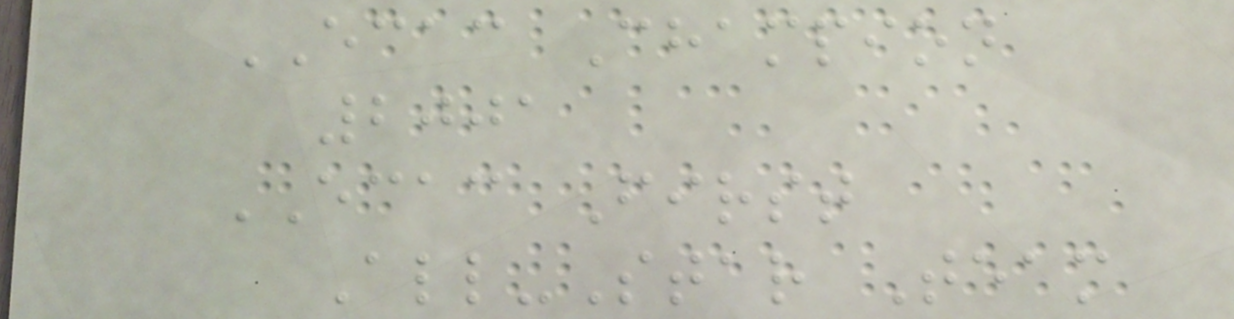ECAC Champion
2001
ECAC First
All-Star Team
